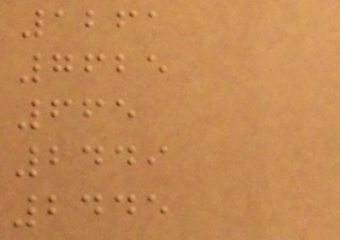1261
7625
665
2449
2445
